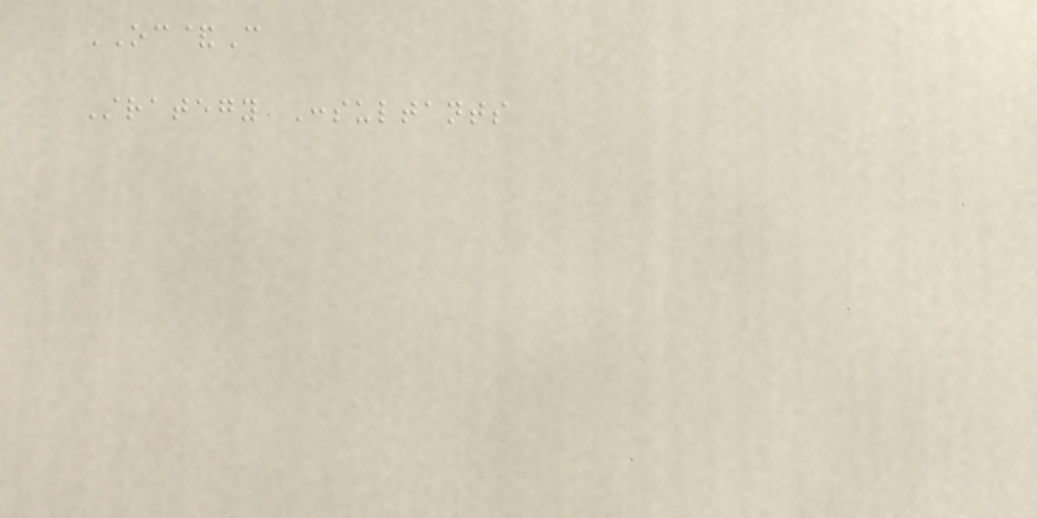OC&C
Strategy Consultants
